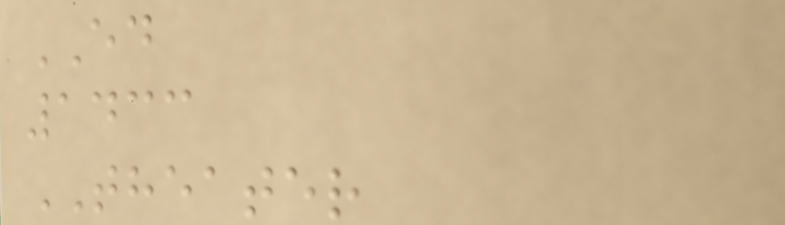ED
1433
THEATER
